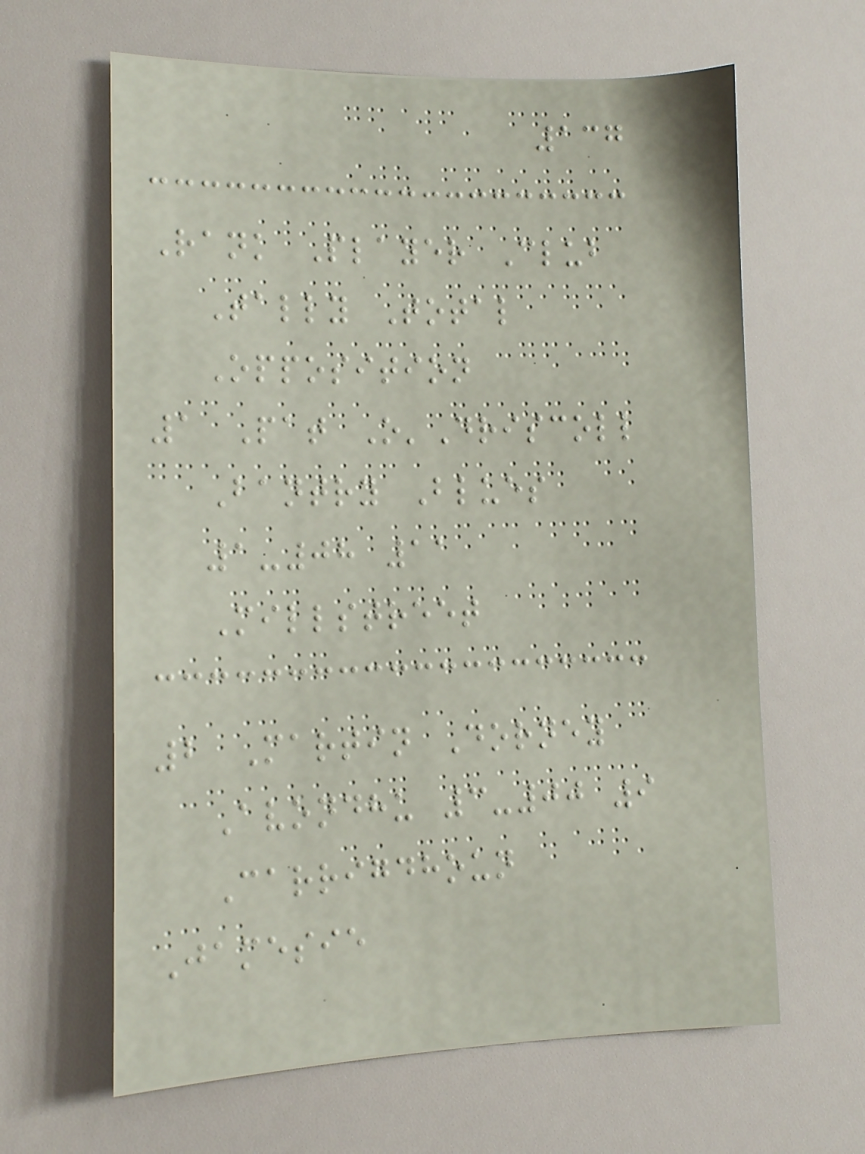137
Rank Player Club
Tally Total
Opposition
1 Pat O'Driscoll
Bantry Blues
1-08 11
Millstreet
2 Martin Dorney
Avondhu 3-00 9
Carrigdhoun
Jamesie
